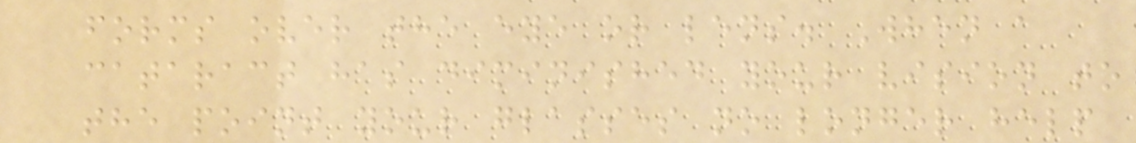forms over the eye or lens. When a
cataract has diminished your vision to
the point your glasses no longer help
